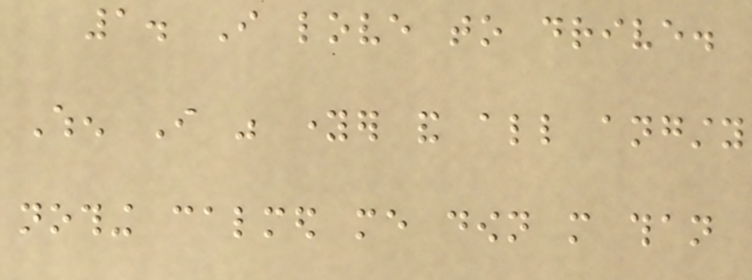1. I love to drive.
When I was younger and all angsty
nothing calmed me down more than
